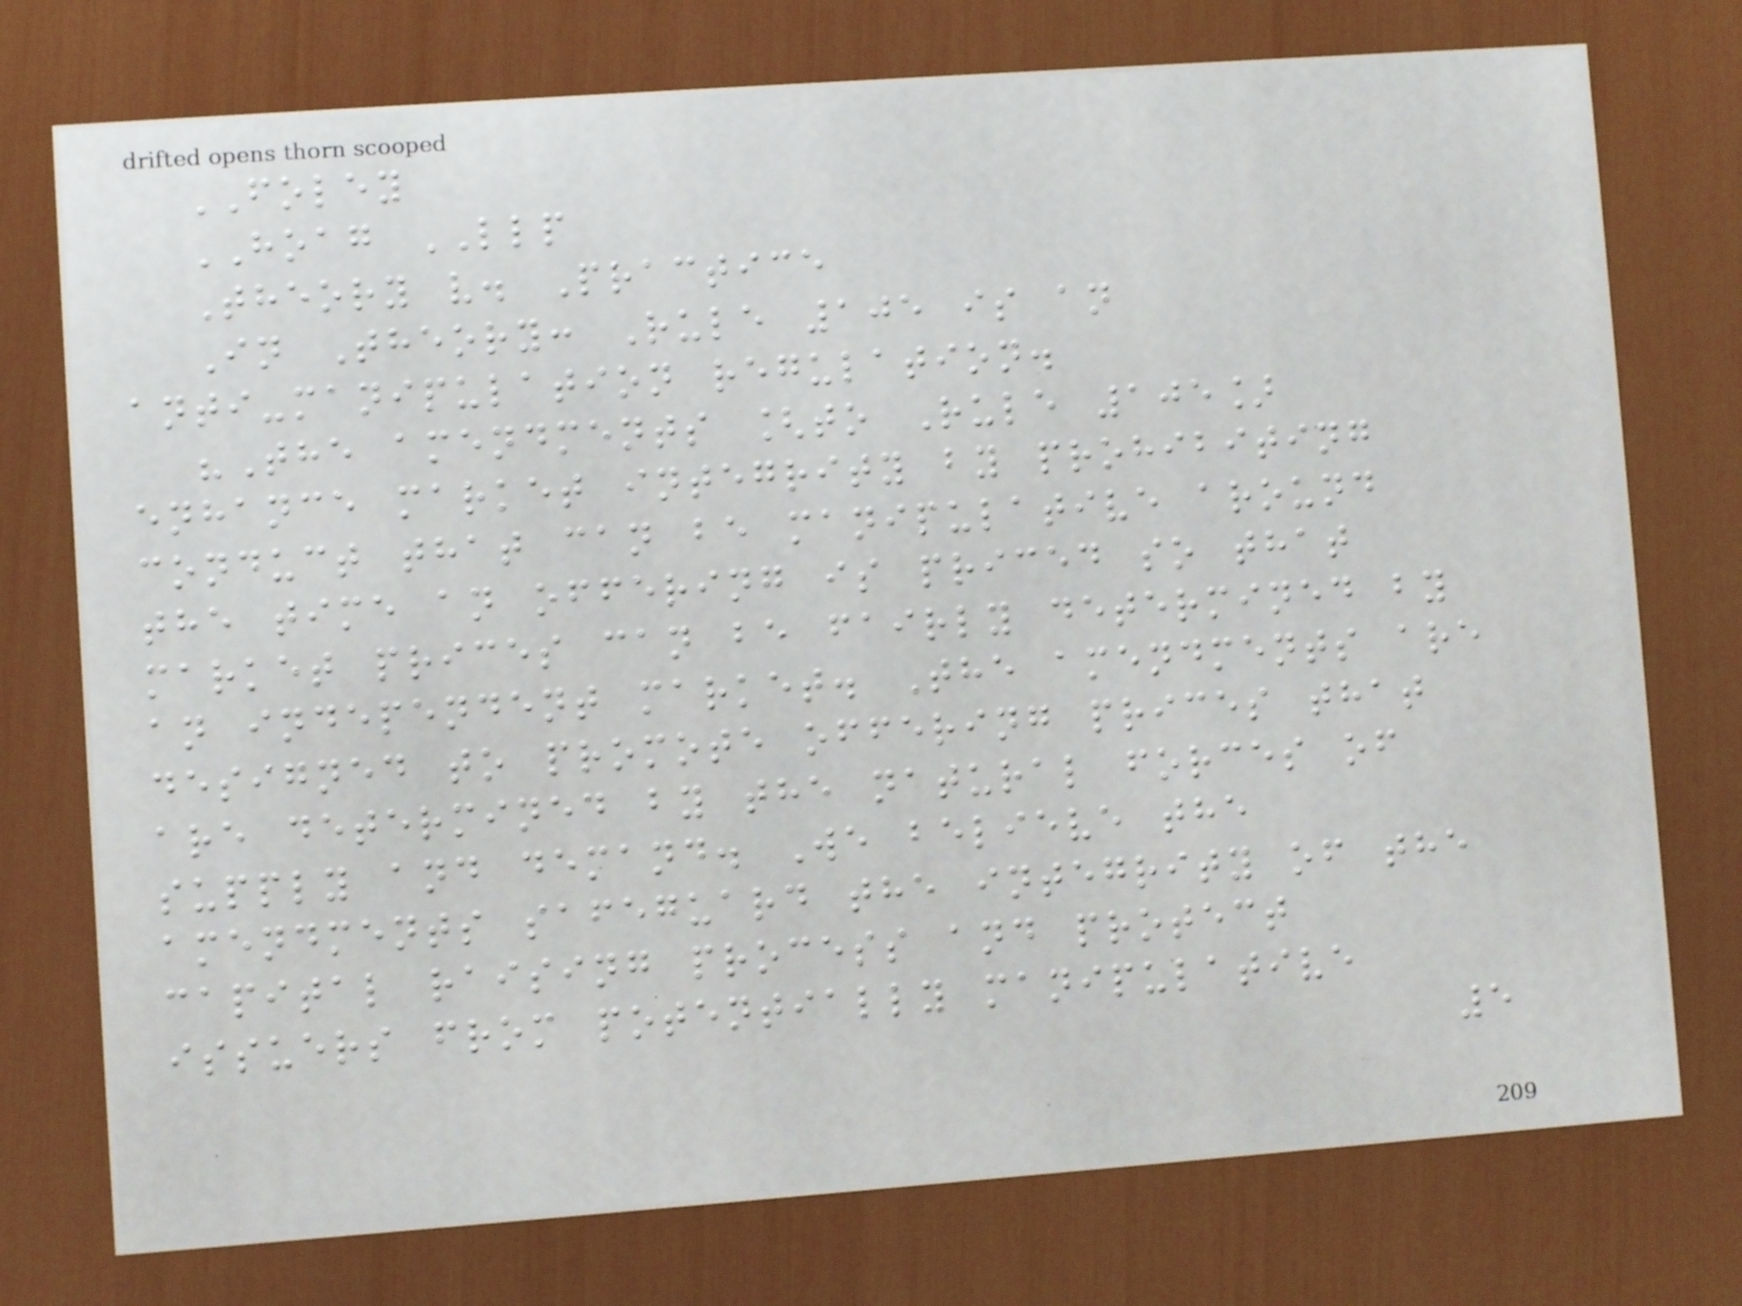FOLEY
HOAG LLP
Theory v. Practice
In Theory: Rule 105 is an
anti-manipulation regulation.
"The amendments [to Rule 105]
enhance market integrity by prohibiting
conduct that can be manipulative around
the time an offering is priced so that
market prices can be fairly determined by
an independent market. The amendments are
designed to promote offering prices that
are determined by the natural forces of
supply and demand. We believe the
amendments safeguard the integrity of the
capital raising process and protect
issuers from potentially manipulative
5
